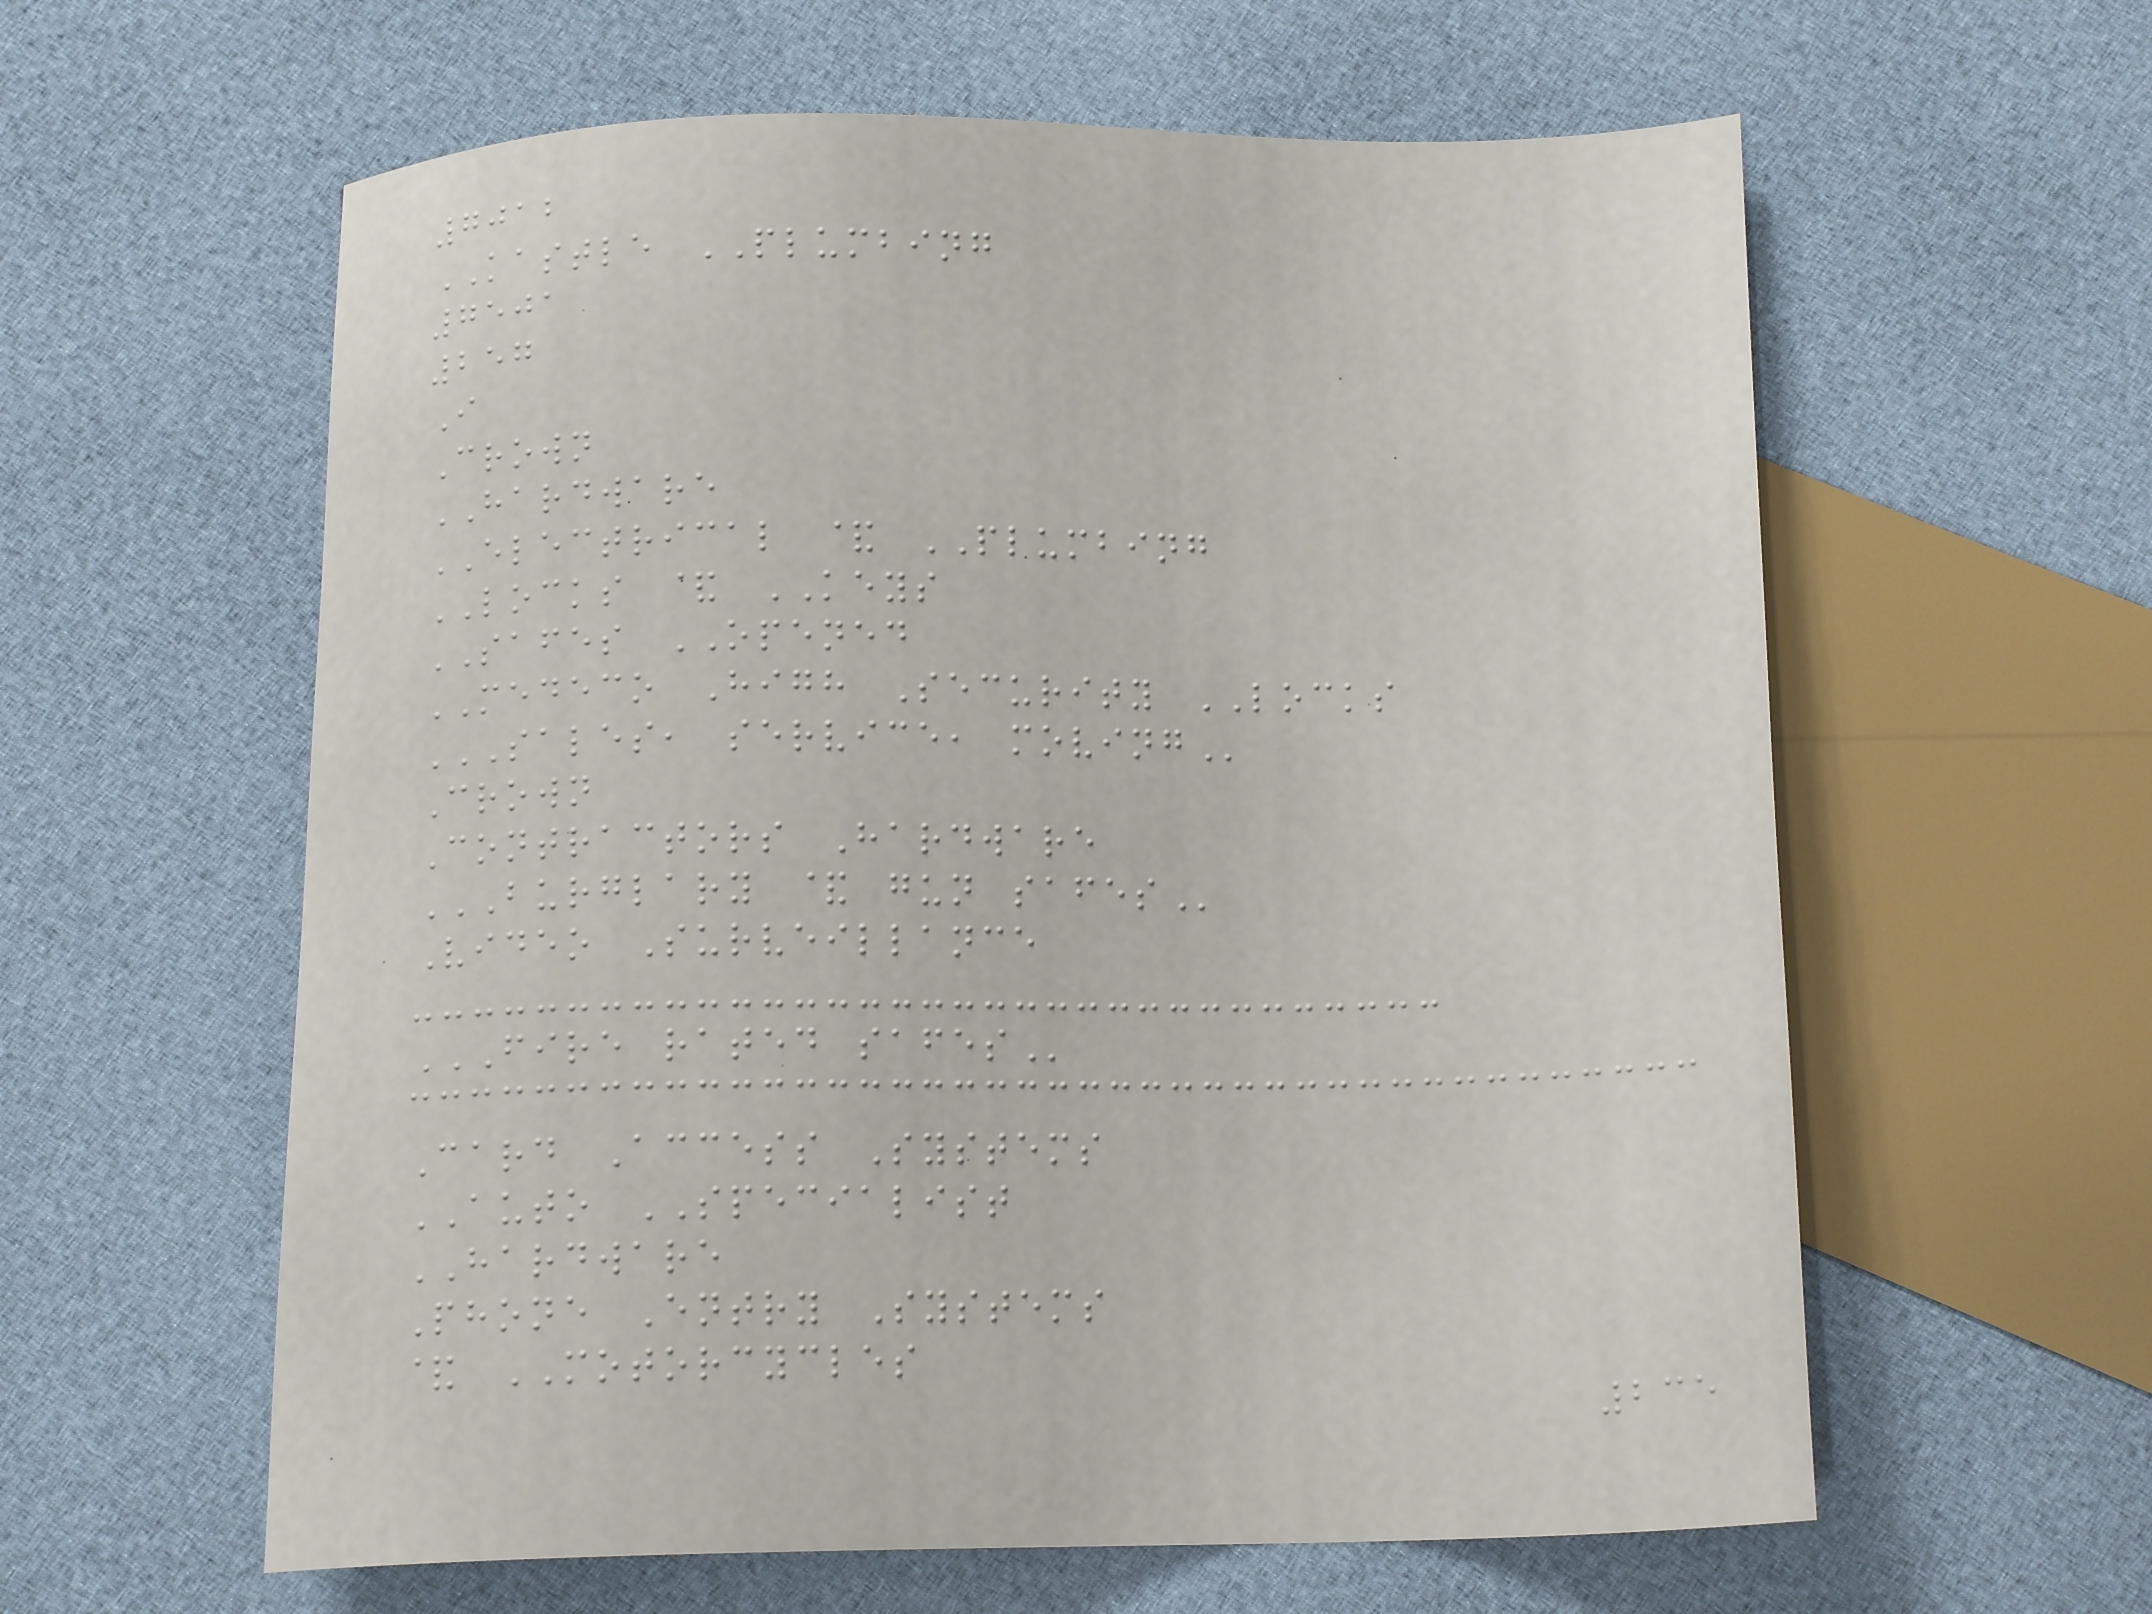7012
KASTLE PLUMBING
7501
257
I
Crown
HARDWARE
ELECTRICAL & PLUMBING
LOCKS & KEYS
SAFES OPENED
MEDECO High Security LOCKS
SALES, SERVICE, MOVING
Crown
Contractors Hardware
BURGLARY & GUN SAFES
Video Surveillance
FIRE RATED SAFES
Card Access Systems
AUTO SPECIALIST
HARDWARE
Phone Entry Systems
& MOTORCYCLES
235
